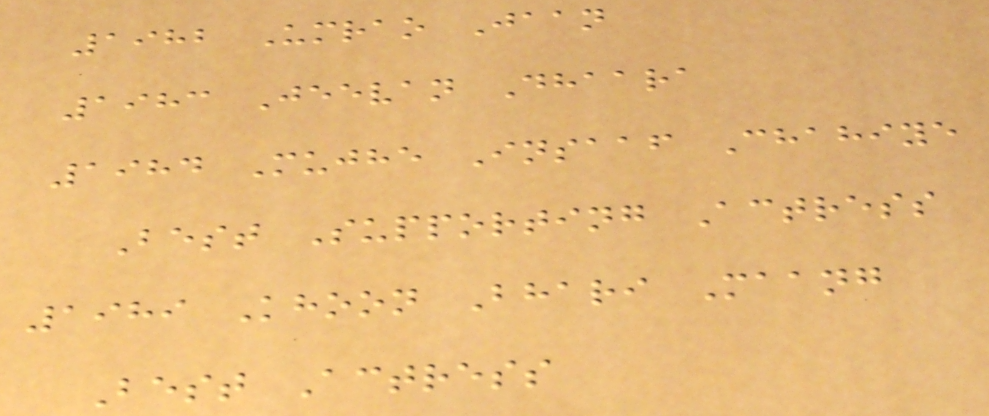1982 Umrao Jaan
1983 Jeevan Dhaara
1984 Mujhe Insaaf Chahiye
Best Supporting Actress
1989 Khoon Bhari Maang
Best Actress
